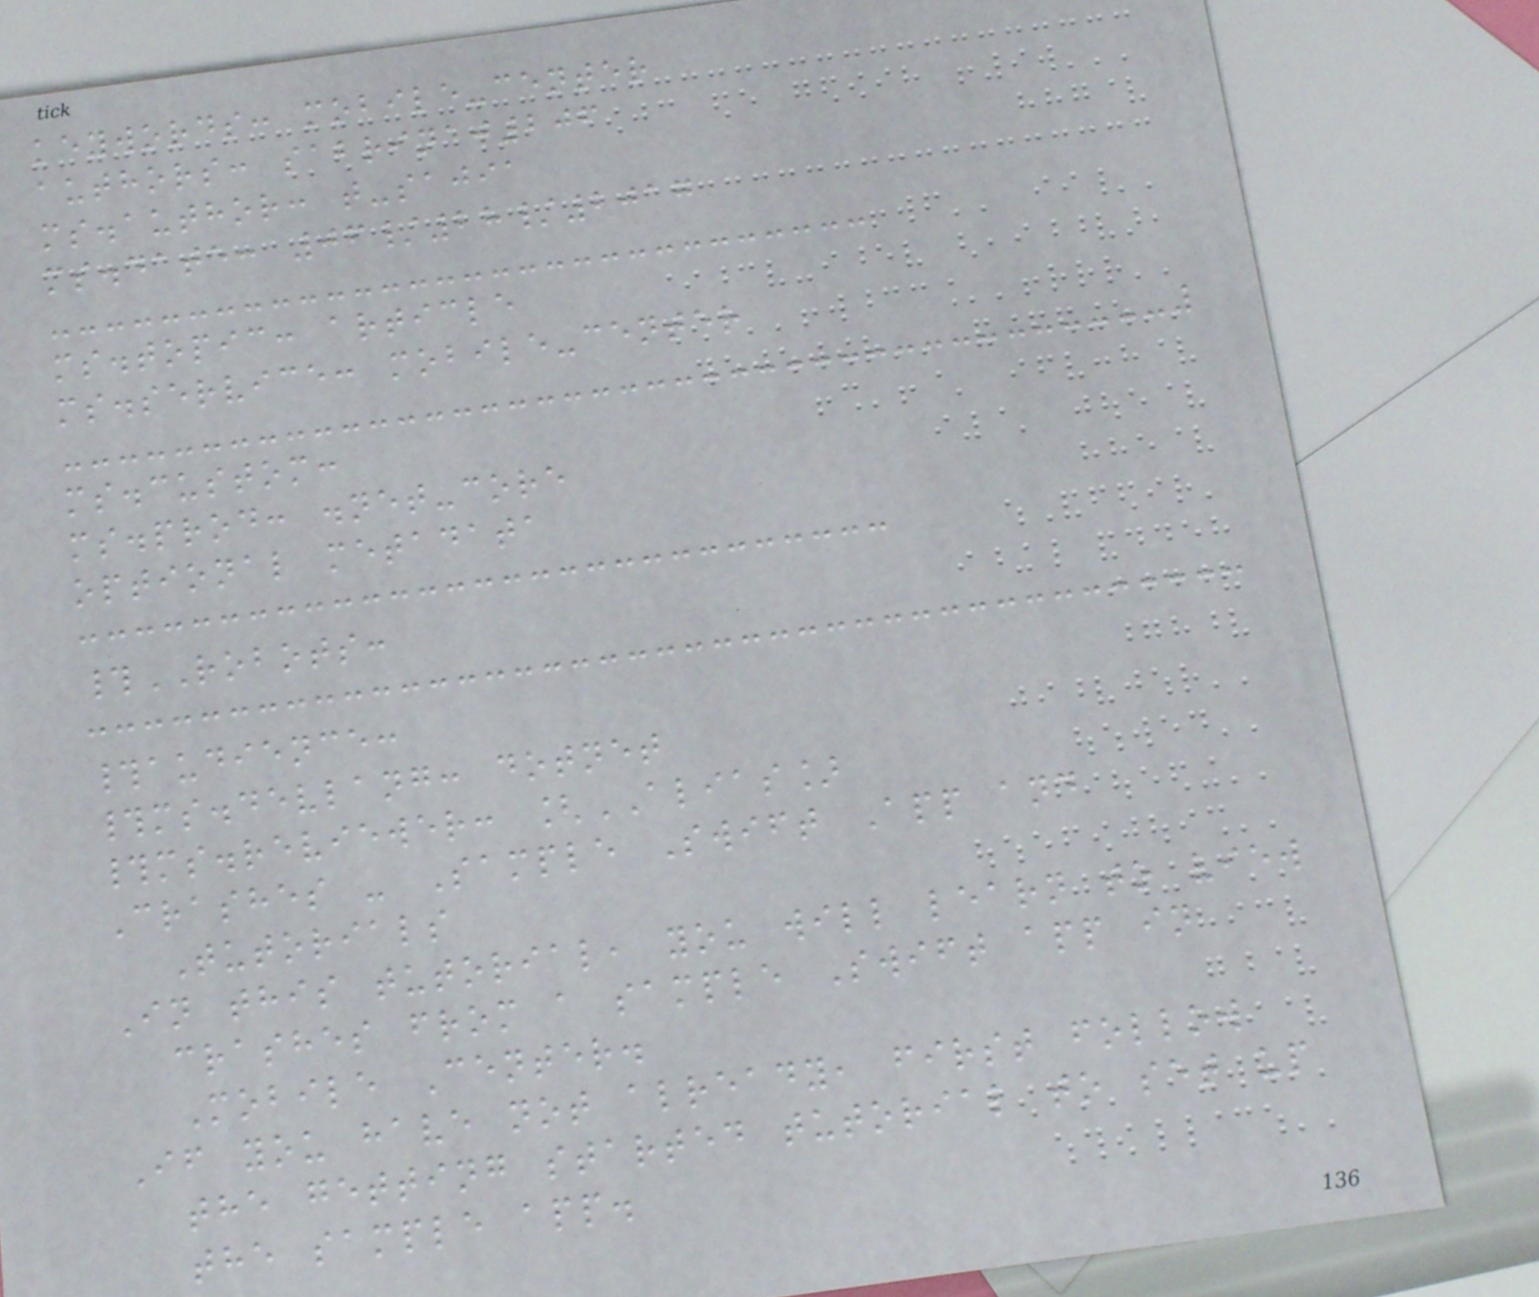keywords: mobile-center
authors: sabrinaj206
ms.author: t-sajia
ms.date: 06/28/2017
ms.topic: article
ms.service: mobile-center
ms.custom:
ms.prod: .net-core
optional metadata
#ROBOTS:
#audience:
#ms.devlang: dotnet
#ms.reviewer: [ALIAS]
Crashes - Sample Swift App and
Tutorials
In this tutorial, you will learn to view
crashes from a sample Swift app in
Mobile Center.
If you have not already, first follow
the getting started tutorial to set up
the sample app.
